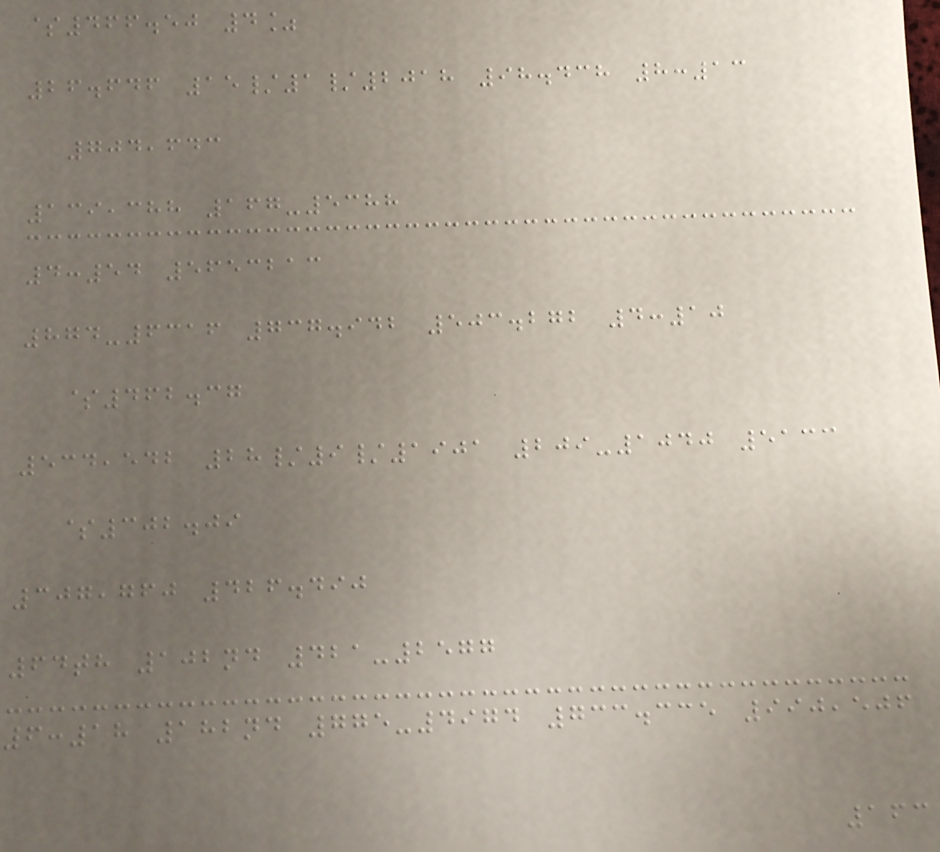$466.50 4%
26.646 15/1/2018 98.438 8:13
704,643
139,388 167-5388
4:54 5653213
874-6316 737.942 503.272 4:10
$462.37
534,542 28/9/1901 209-1040 5133
$302.09
307,760 426.490
64th 102nd 421-2577
6:18 182nd 775-4974 733.335 990,506
163
